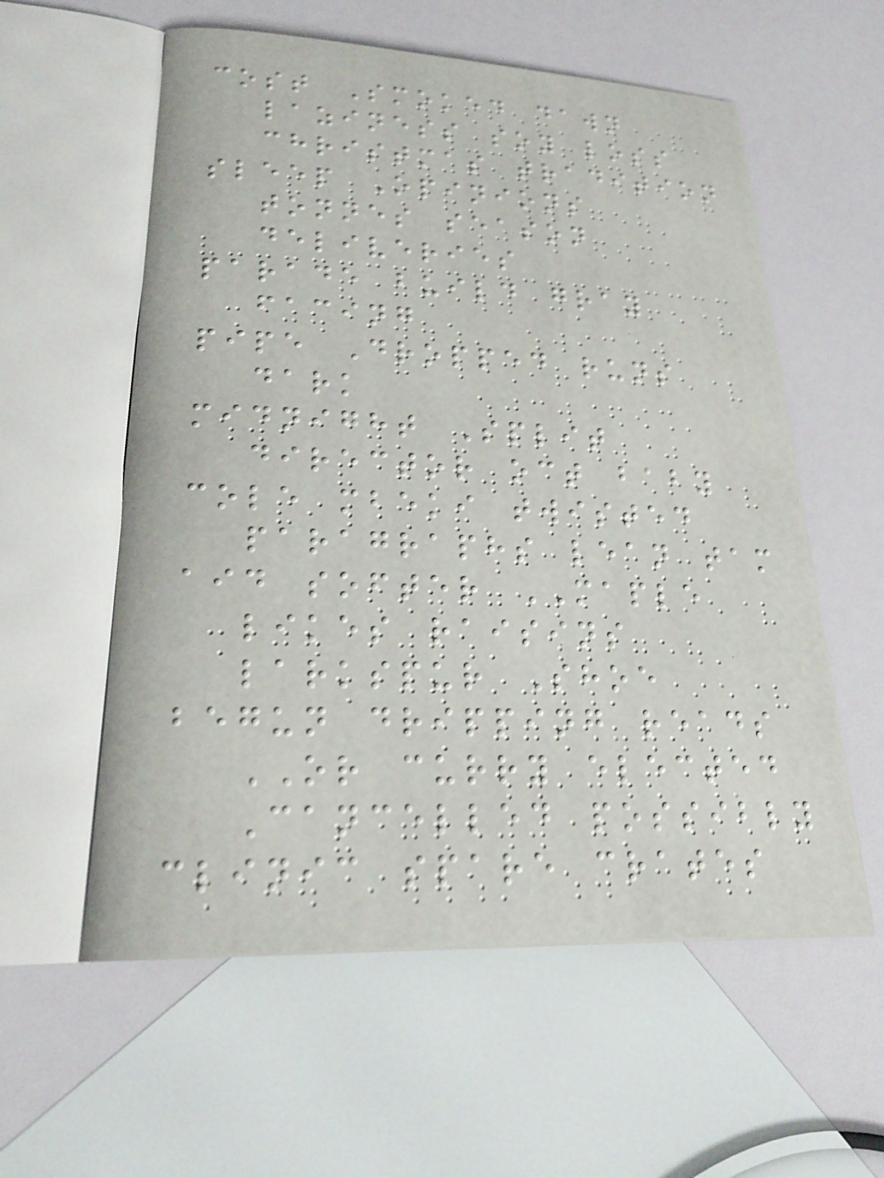cost Smoked dawn
laziness soy loss
christmas tradition
sleep Opinions
tonnes season
deliveries
parade build gray
facing
pipe Dropped runs
dark
midnight Split
director oct baby
cole mbeki twisted
paragraphs lean tam
aid softer MAPLE
likes raisins
larkspur Shoe
begun dripping reads
OR curry elected
Cancelled possibly
clinic spare crates
